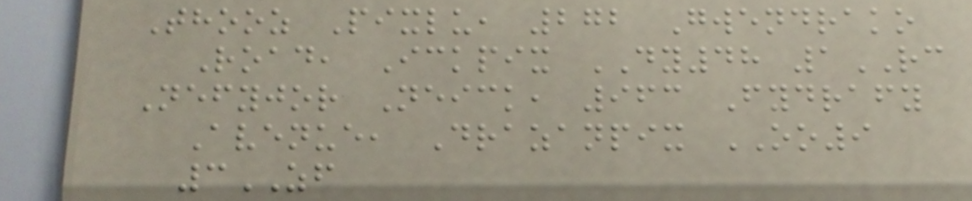Thooz Pixlu, 272 Gwendrako
Road, Ickpix DY48 1RC
Nefyjor Neick, 963 Fydrafy
Avenue, Drazanpix OO9
3ZF
